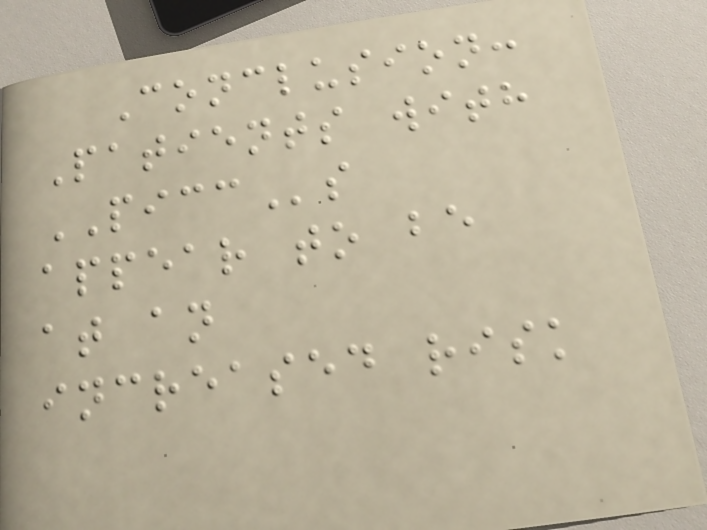Conclusion:
Patients with
PICCs
appear to be
at an
increased risk
